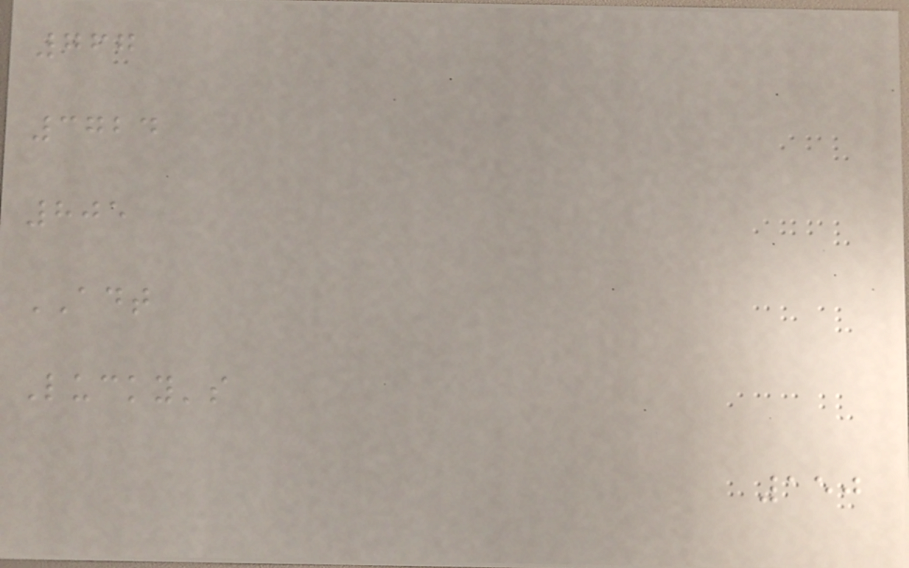767
3724
805
ADT
Lucky's
150
